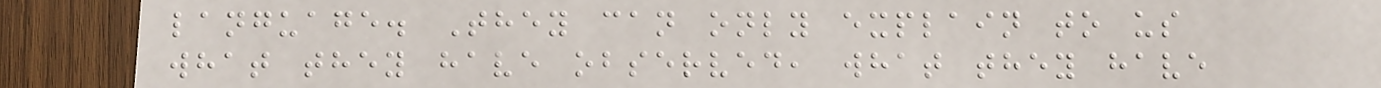language. They can only explain to us
what they have observed, what they have
